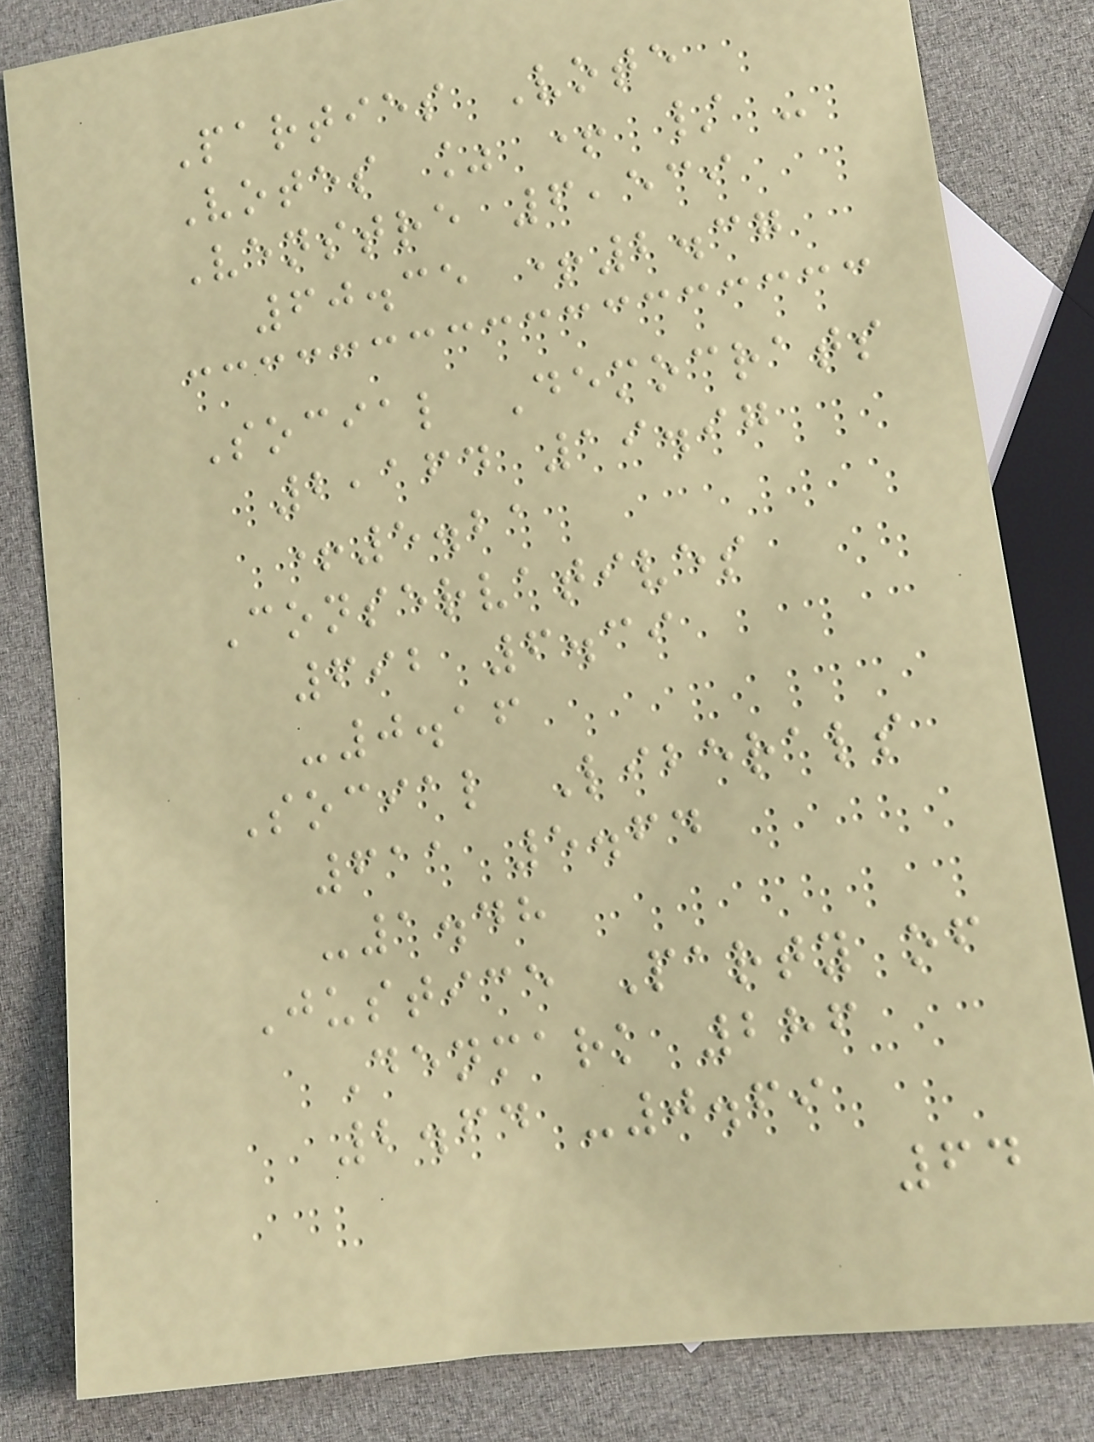Parties Vote
Votes % + / -
Venstre 6,539
60.35 +2.37
Social Democrats
2,164 19.97
+5.21
Conservatives
692 6.39
-0.16
Social Liberals
611 5.64
-1.48
Justice Party of
Denmark 286
2.64 -0.69
64
